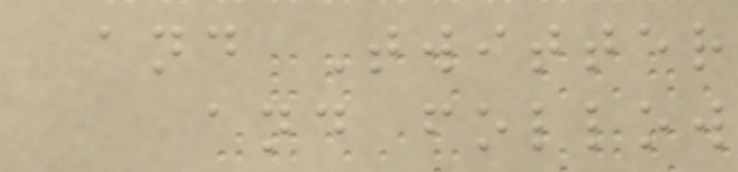and Twitter
and follow
